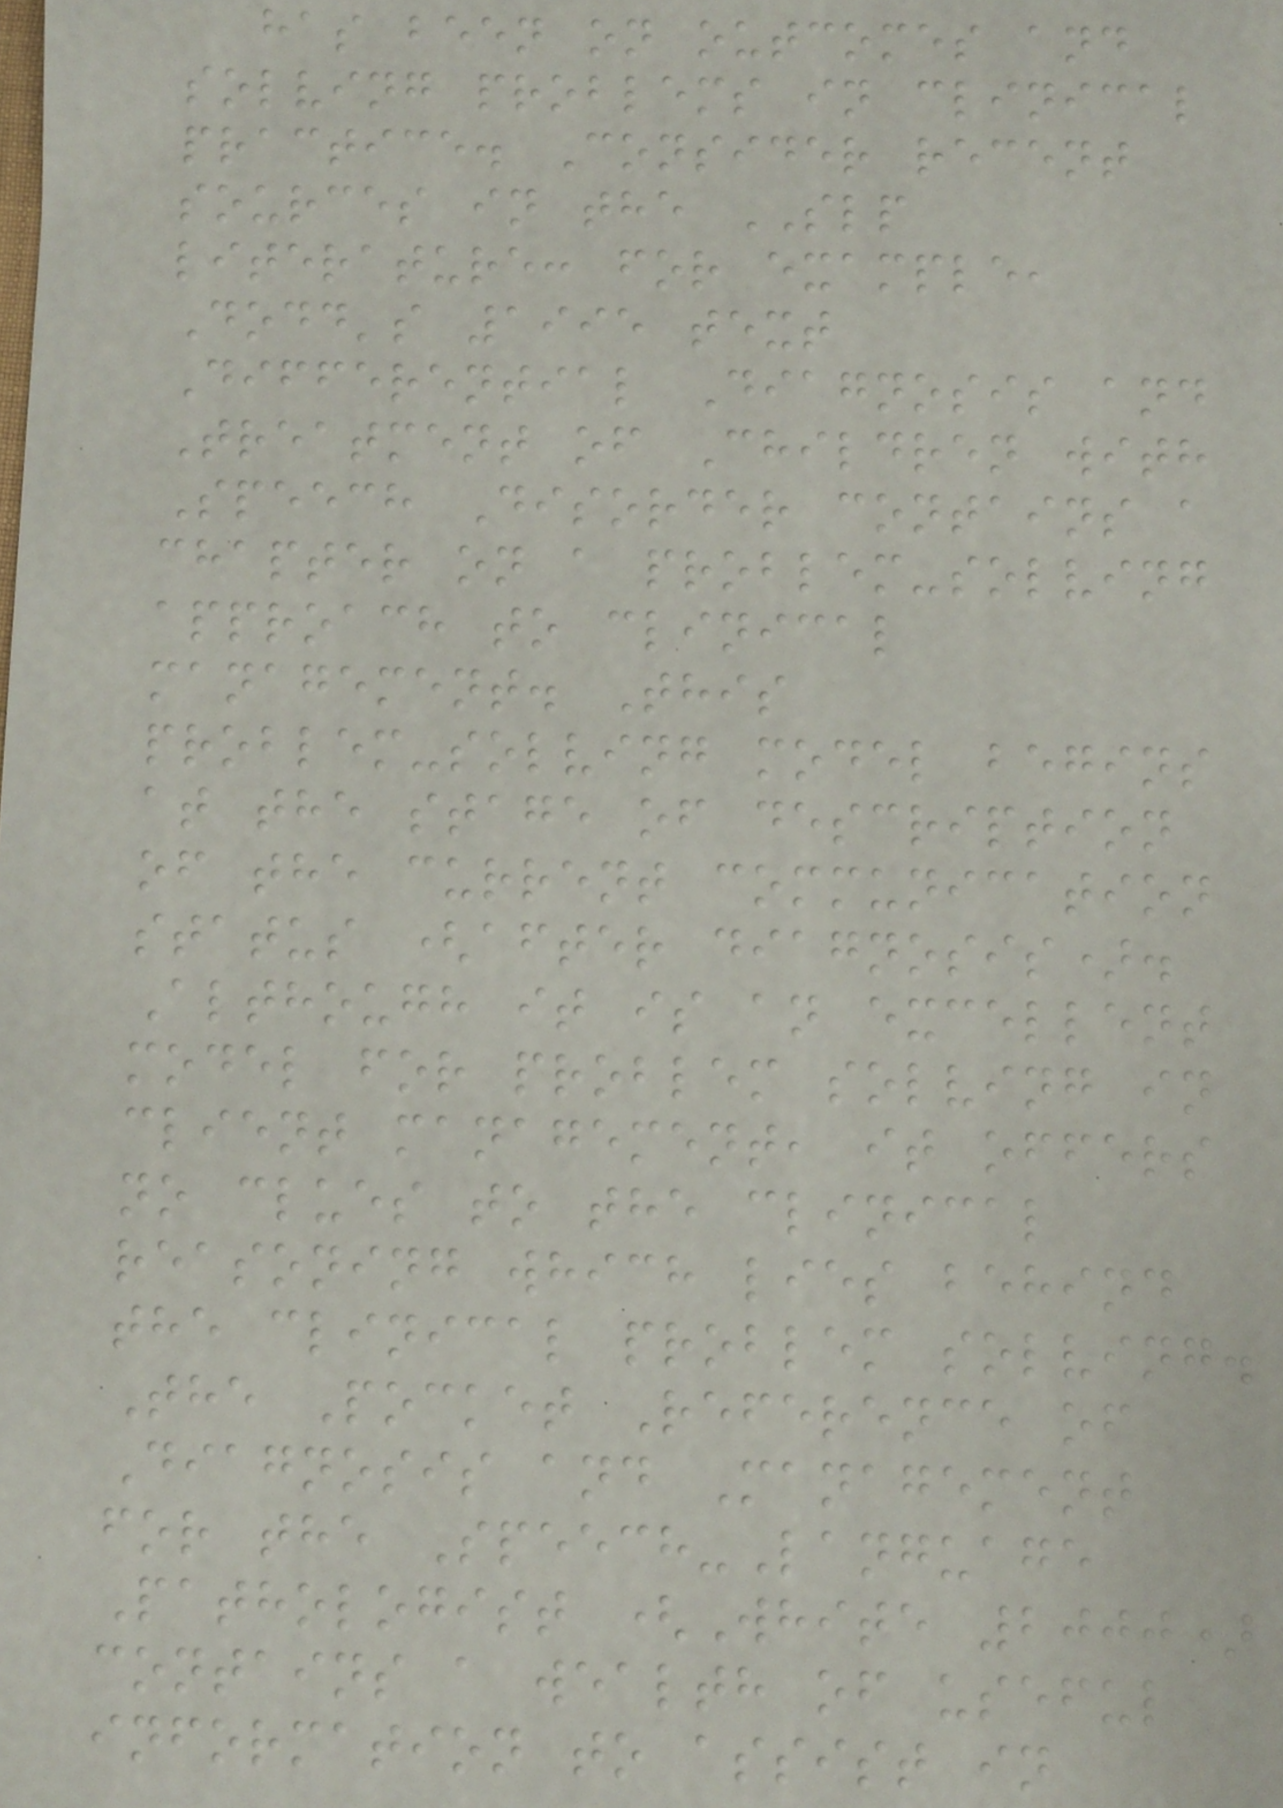has been on outcomes and
solving problems in clinical
practice. Consider recent
sources in the SLP
literature: for example,
Dodd's 1995 text
Differential Diagnosis and
Treatment of Children with
Speech Disorder contains a
chapter on a problem-solving
approach to clinical
management. This
problem-solving model begins
at the stage of description
of the current communication
status (after diagnosis).
Although it is an excellent
model for problem solving in
client management, it offers
no clues to the clinical
reasoning which lies behind
the clinical problem solving.
The Pocket Reference of
Diagnosis and Management
for the Speech-Language
Pathologist (White 2000)
contains a wealth of useful
information to assist in
